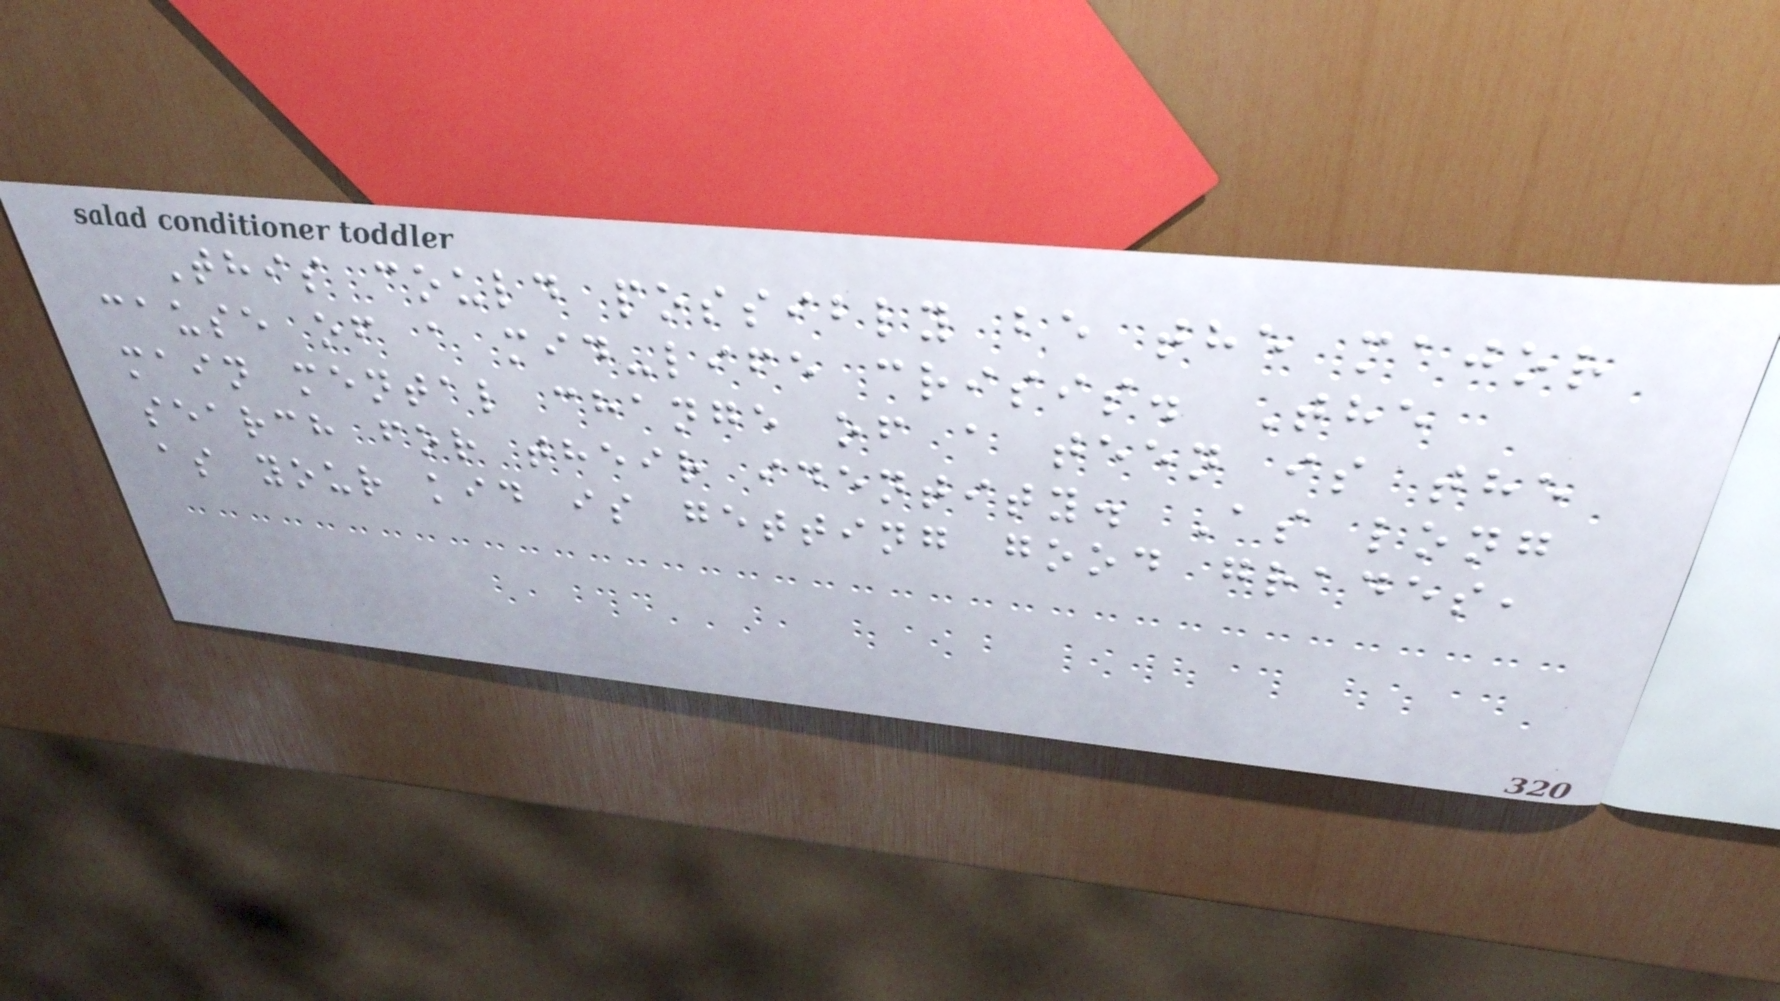This could possibly be the major
cause of a mid-life crisis. The
main mental change of a teen is the
search for their identity. As long
as your kid is getting good grades,
